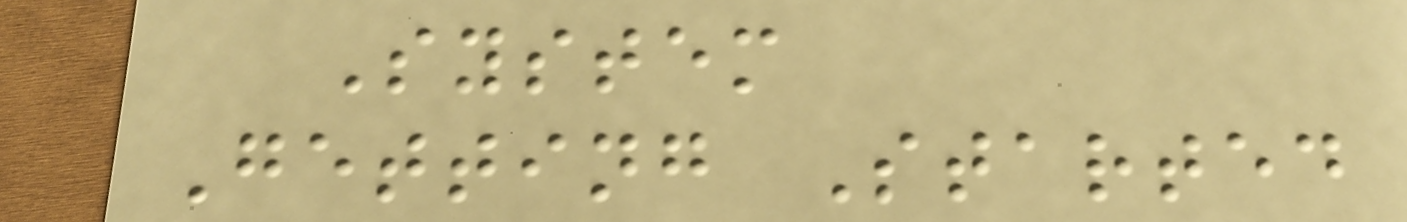System
Getting Started
